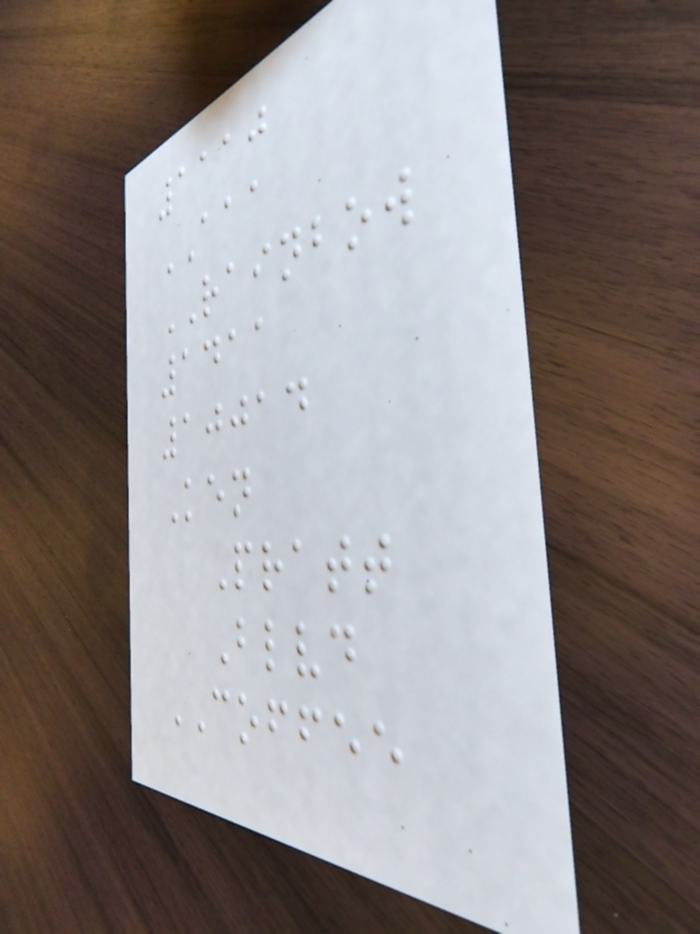1110
AAA
RAINBOW
1411
10014
Ken
Pratt
Blvd
COFFEE
